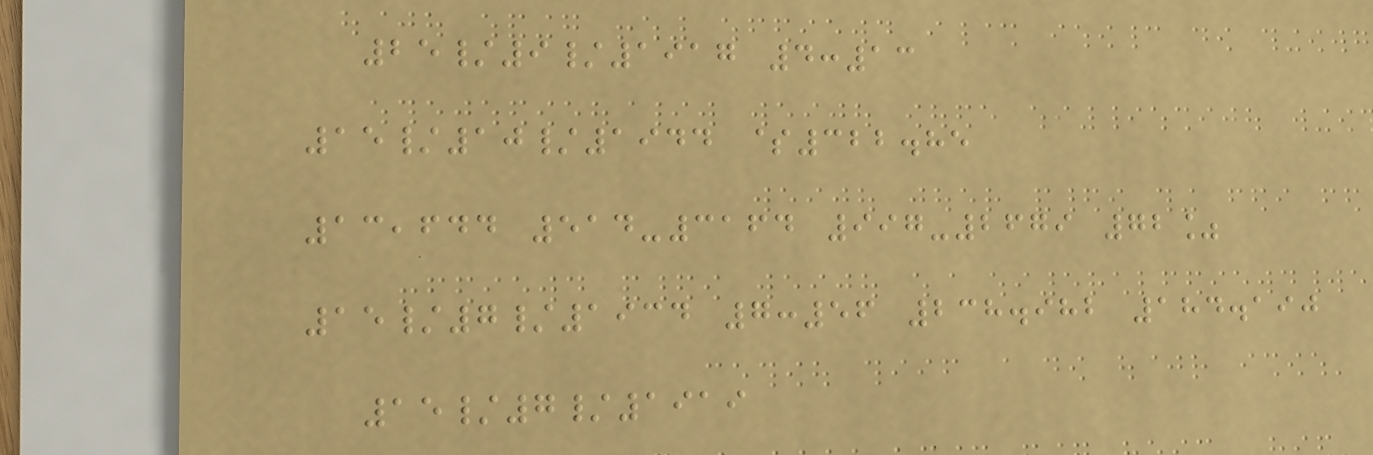25/9/1917 4:13
15/10/1944 $322.85
13,644 514-3164 997-2679 72%
15/7/1934 7:56 238.982 184.190
15/7/1919
